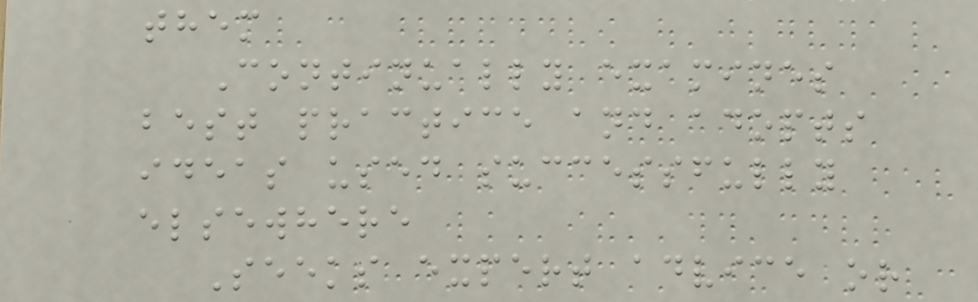them
Continually examines
best practice and adopts
ideas used successfully
elsewhere
Seeks expert advice or
